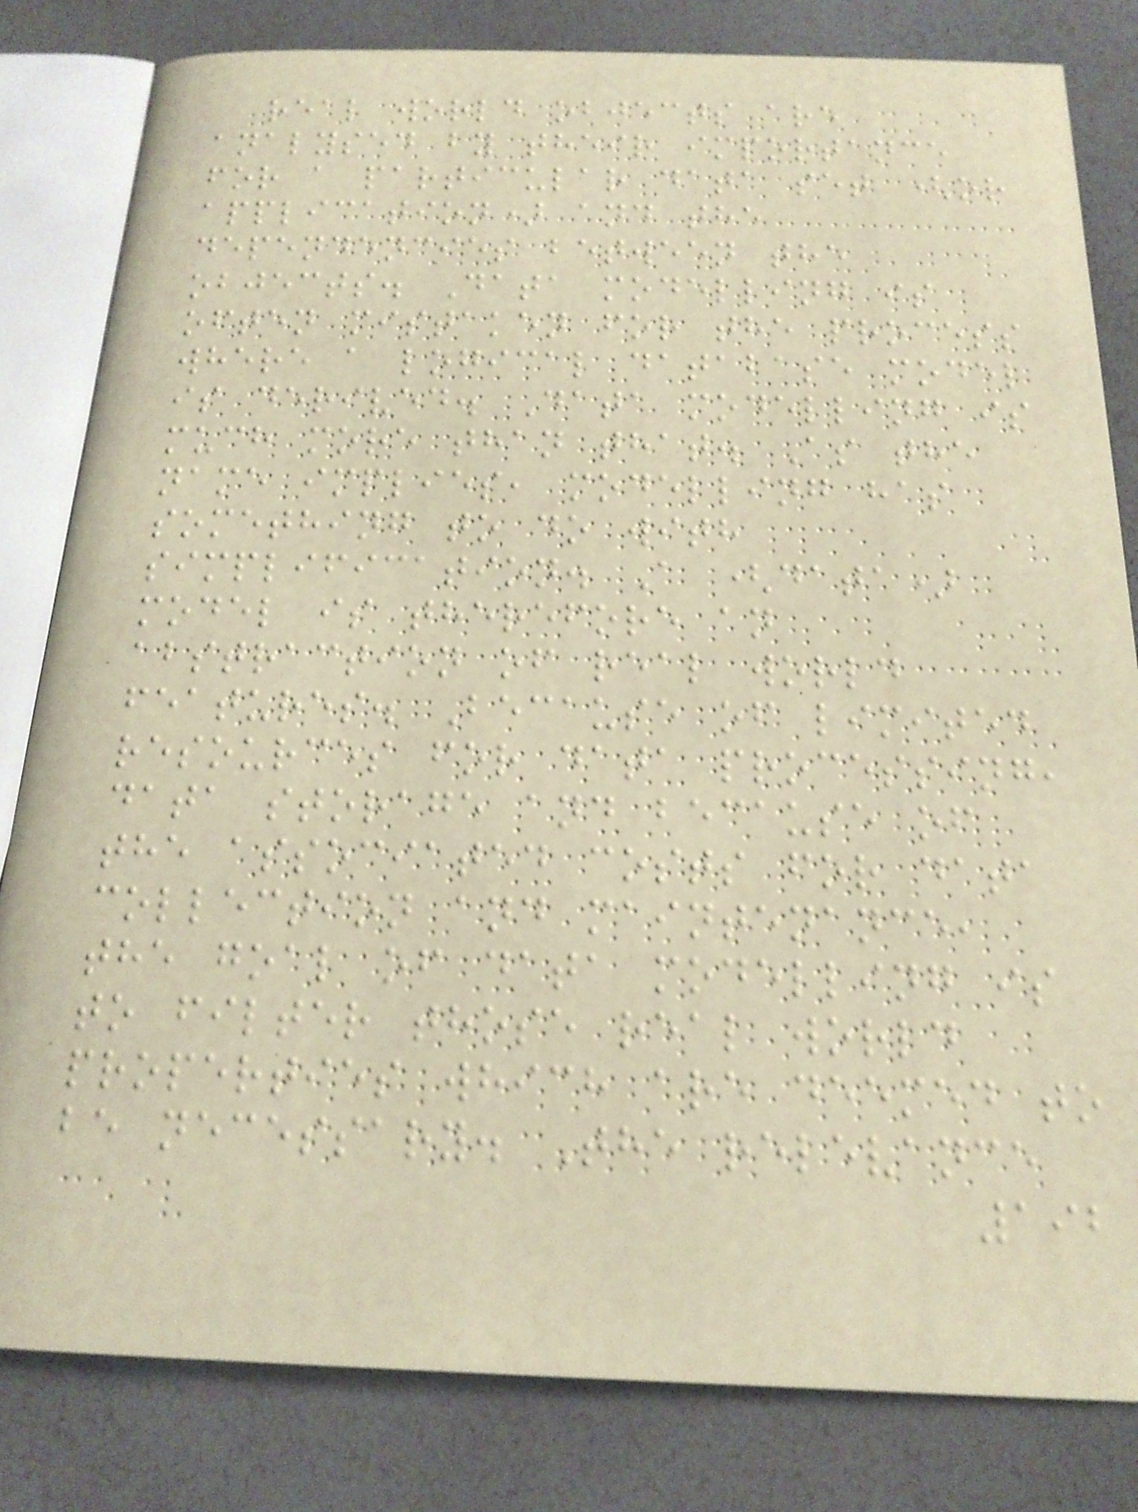real world objects are
analysed by their importance
for a particular data set (or
application) and the
dependencies between the
objects. Data modelling is
often mistaken for the process
where a logical database model
is derived. Data modelling is
much more than that. As the
name implies, modelling has
something to do with
simplification. A (data)
model is therefore an
abstraction of real world
features. Because of limited
resources for data processing,
data storage and because of
the associated costs for data
collection and maintenance,
the goal of data modelling is
to filter those real world
properties which are deemed to
be necessary. The relevance
192
